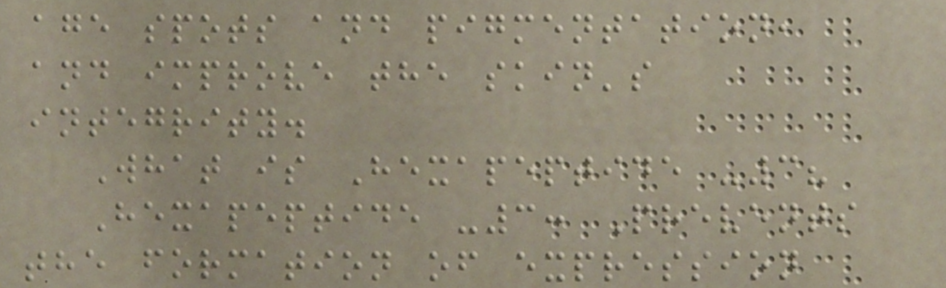age spots and pigmentation,
and improve the skin's
integrity.
What is Hexapeptide -3?
Hexapeptide -3: Prevents
the formation of expression
